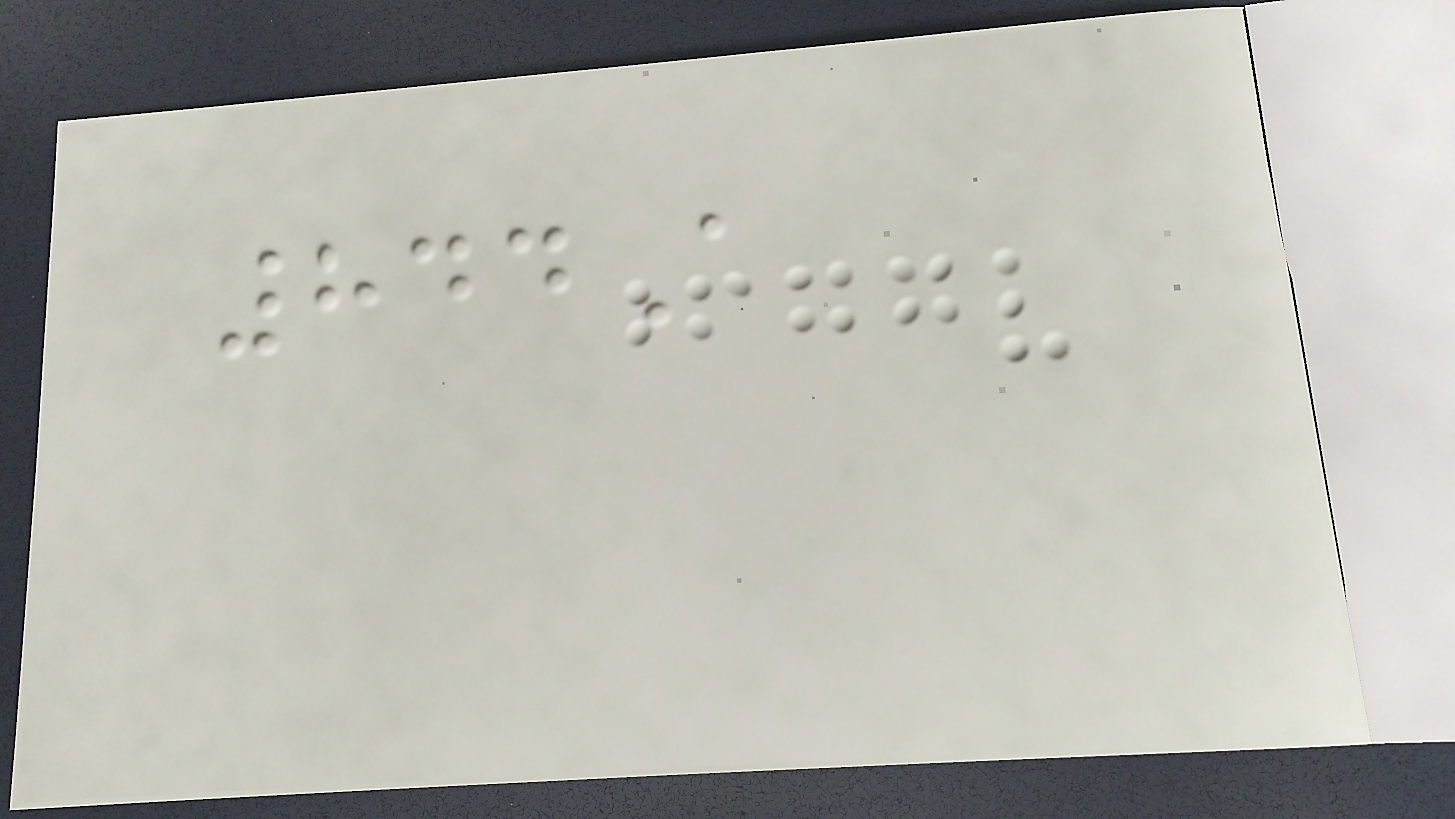844A
